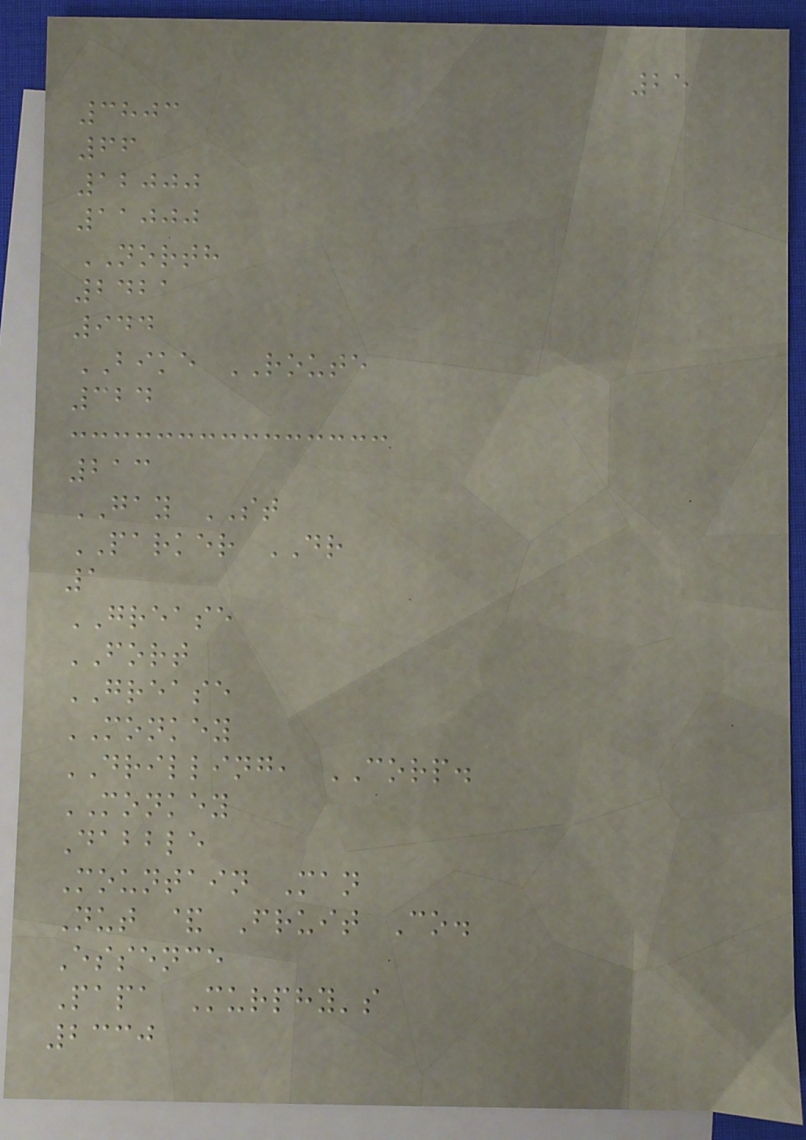25
3803
66
12000
11000
NORTH
2421
944
BIKE ROUTE
324
213
GAY ST
PARKER DR
1
GREASE
FORT
GREASE
MONKEY
DRILLING, CORP.
MONKEY
Dabble
Mountain Man
Nut & Fruit Co.
Essence
Papa Murphy's
2330
